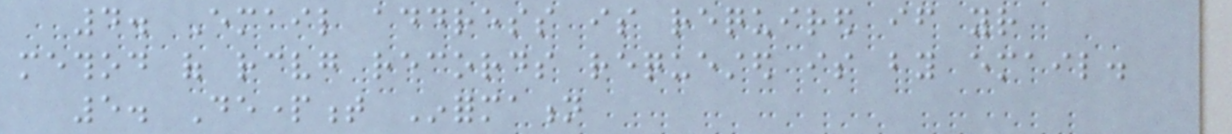4. Email address is required if your
method of receiving records requested is by email.
5. Department Information
